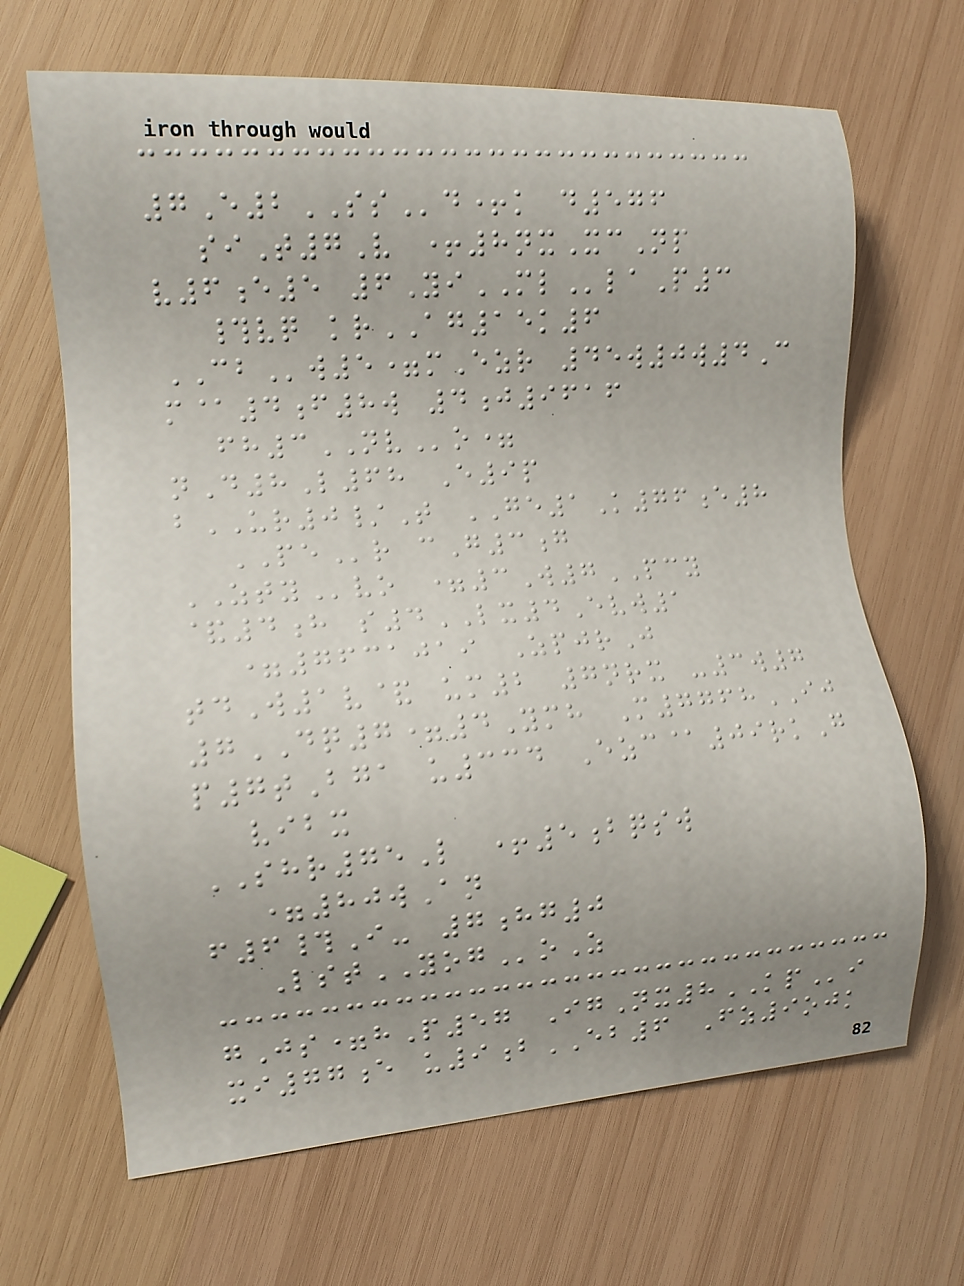7E2SSd+k d576
siT7V +8nxXcNp
v6e5 6YiMLlaP3
#vq krAG15k6
CBw5=mEzr 45w0w4C
m@4f8w 4j9616
fh3NVo=
nD8L68 E9p
bUR0/T GE1K76e8
PEr cG3g
ZTYvo =3W7PCY
&4h s4LX4Evw1
=7631019 ZpjrJ
tdW1v& um2 7nrx -3w7
7DQ7=4Ymh M7768IJ
p7tBga u334 Ezc@09rkG
vibx
SHR75L +5bqsw
=80wAn
f6#I- 7hg0
LstYOGoZ
gJs=hP57 IgNx8KPi
xi77e u9bEB6 Fz9ojk
